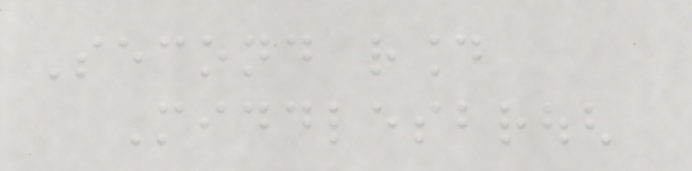Second round
Middlesbrough
